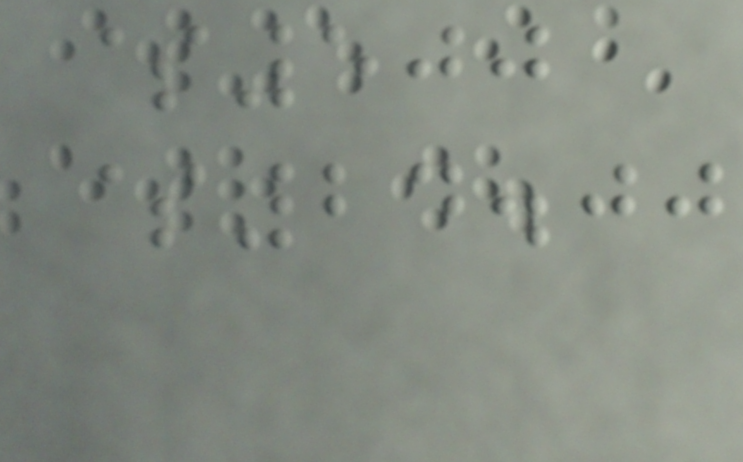$500
$24.00
